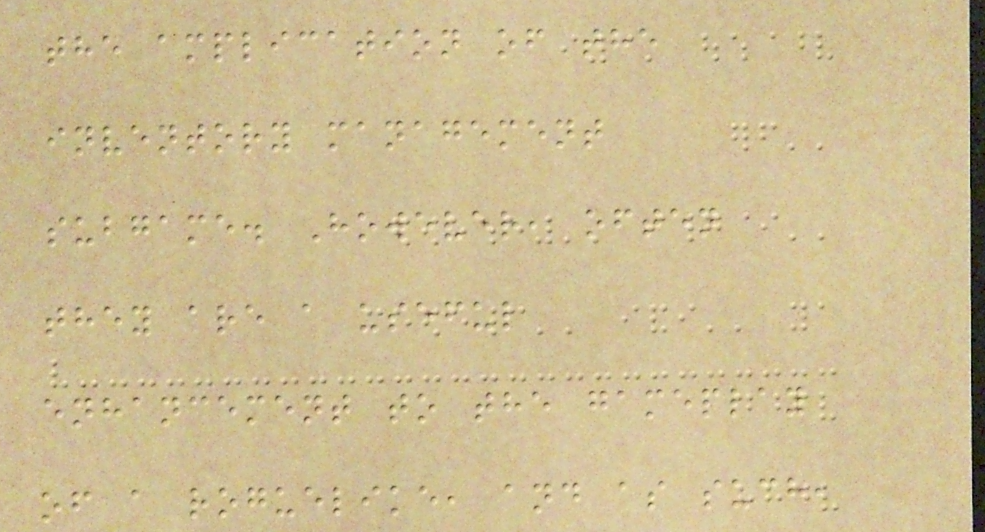the amplication of the
inventory management
subgame. However, often
they are a useful
enhancement to the gameplay
of a roguelike, and as such,
